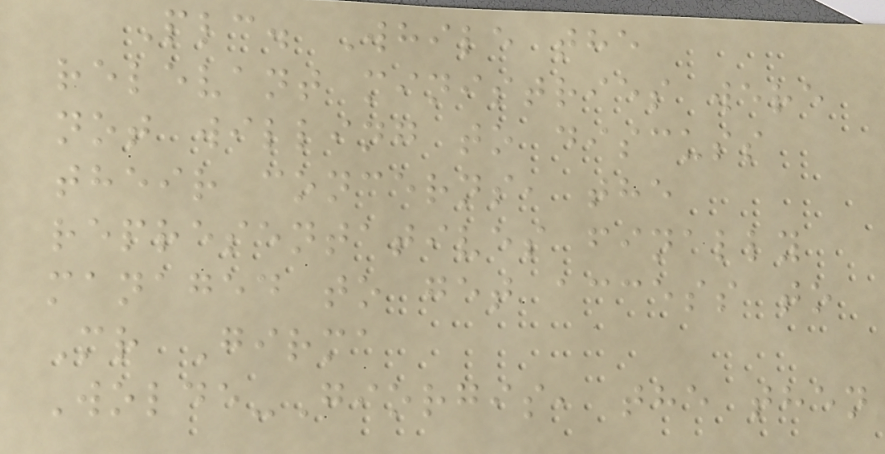Plc. While the
relevant ministries were
not willing to discuss
their concerns, the
representatives finally
managed to get access to
Mr Girma
Wolde-Giorgis, the then
